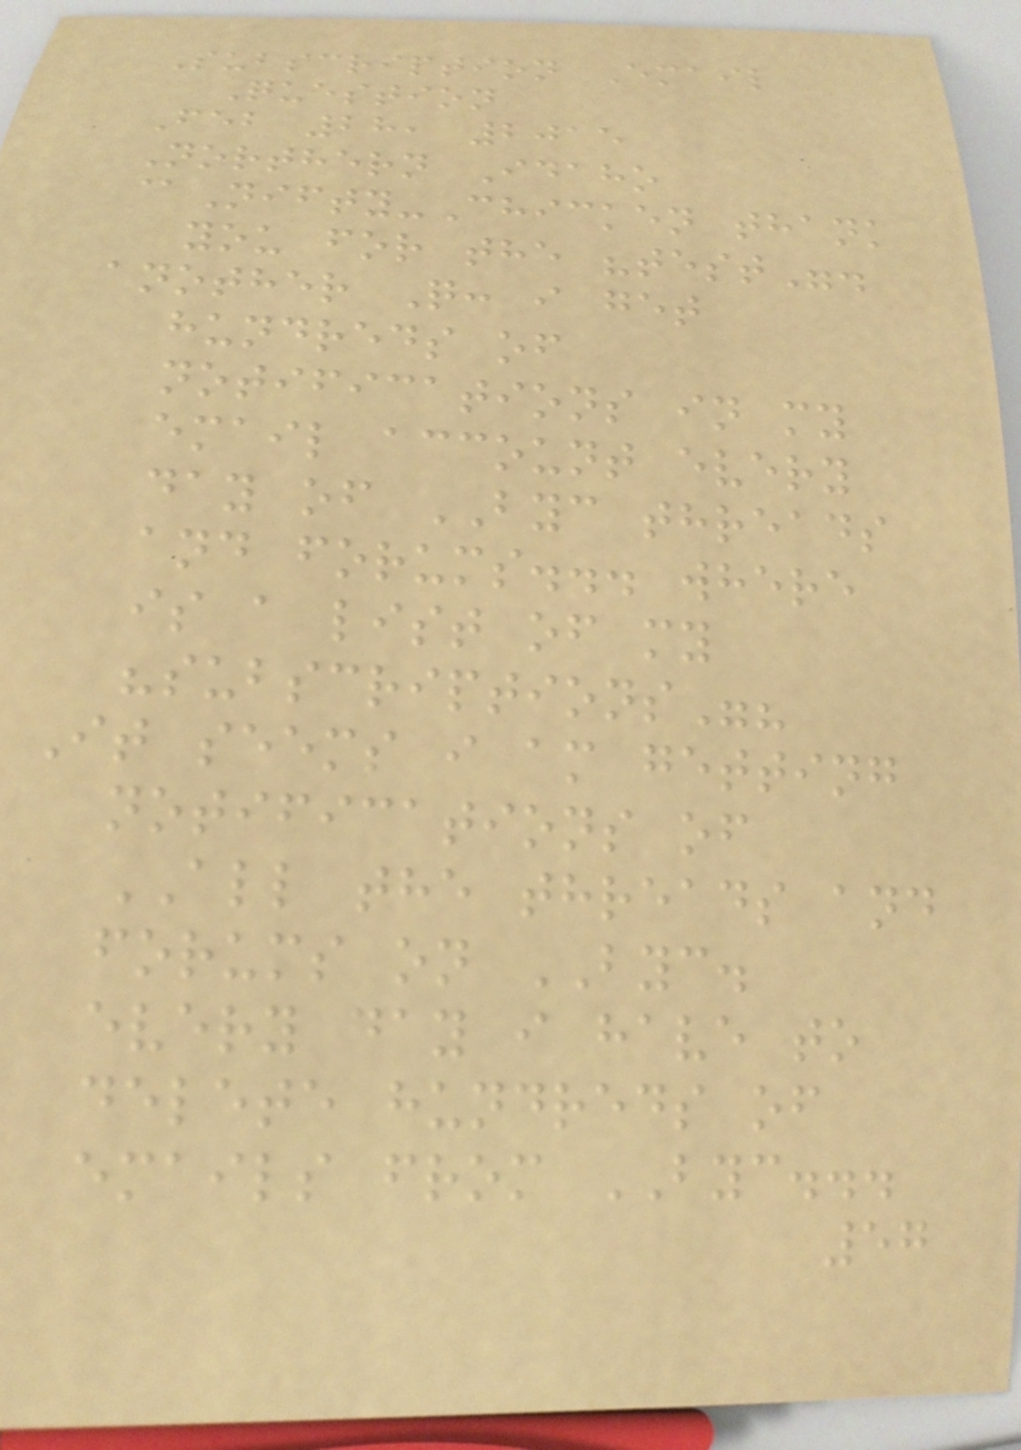Subscription Email
Question
Feb 28, 2015
Northern Idaho
@Nifty-Chicken thank
you for the "test".
another Q: i get
hundreds of
notifications in my
email account every
day of BYC threads
and forums... where
is a list of my
"subscriptions"?
It seems i am getting
notifications of
ALL the threads and
forums on BYC.
every day i have to
delete hundreds of
emails from BYC...
57
